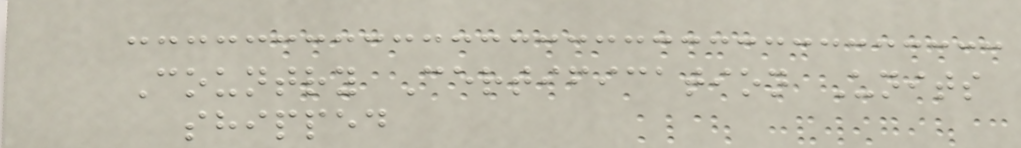Country Certification Units
shipped
